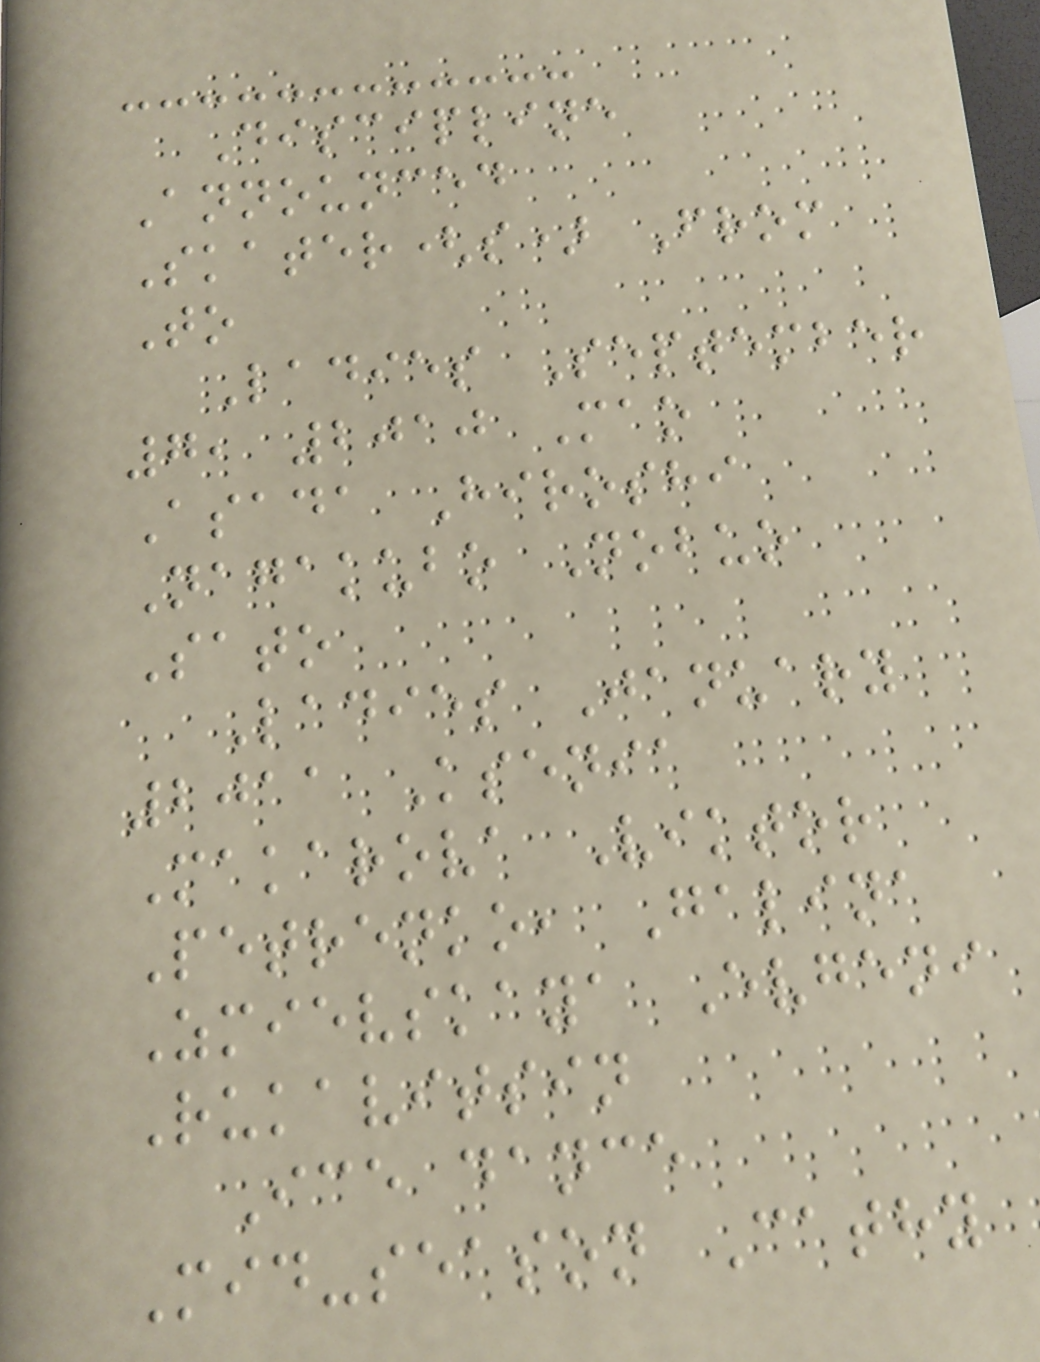Discipline
Announced
Skater(s) From
To
Ladies September
7, 2010 Mao
Asada Hiroshi
Nagakubo Nobuo
Sato
Ladies January
2011 Ksenia
Makarova Viktor
Petrenko, Galina
Zmievskaya Evgeni
Rukavitsin
Ice dance
Mid-season Cathy
